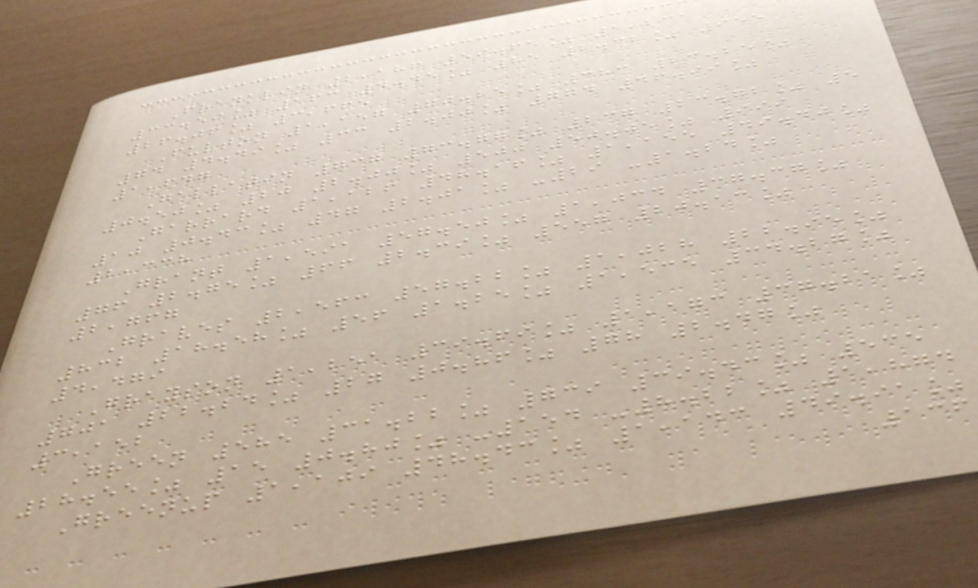Franklin 2,186 59.65% 1,231
33.59% 163 4.45% 85 2.32% 955
26.06% 3,665
Fulton 1,157 70.25% 383 23.25%
74 4.49% 33 2.00% 774 46.99%
1,647
Gallatin 737 73.77% 237 23.72% 5
0.50% 20 2.00% 500 50.05% 999
Garrard 1,126 48.16% 1,155 49.40%
10 0.43% 47 2.01% -29 -1.24%
2,338
Grant 1,591 57.50% 1,034 37.37%
76 2.75% 66 2.39% 557 20.13%
2,767
Graves 2,563 57.22% 1,028 22.95%
832 18.58% 56 1.25% 1,535 34.27%
4,479
Grayson 1,251 39.69% 1,173 37.21%
701 22.24% 27 0.86% 78 2.47%
3,152
Green 585 31.22% 739 39.43% 535
28.55% 15 0.80% -154 -8.22% 1,874
Greenup 1,109 48.43% 1,143 49.91%
136
